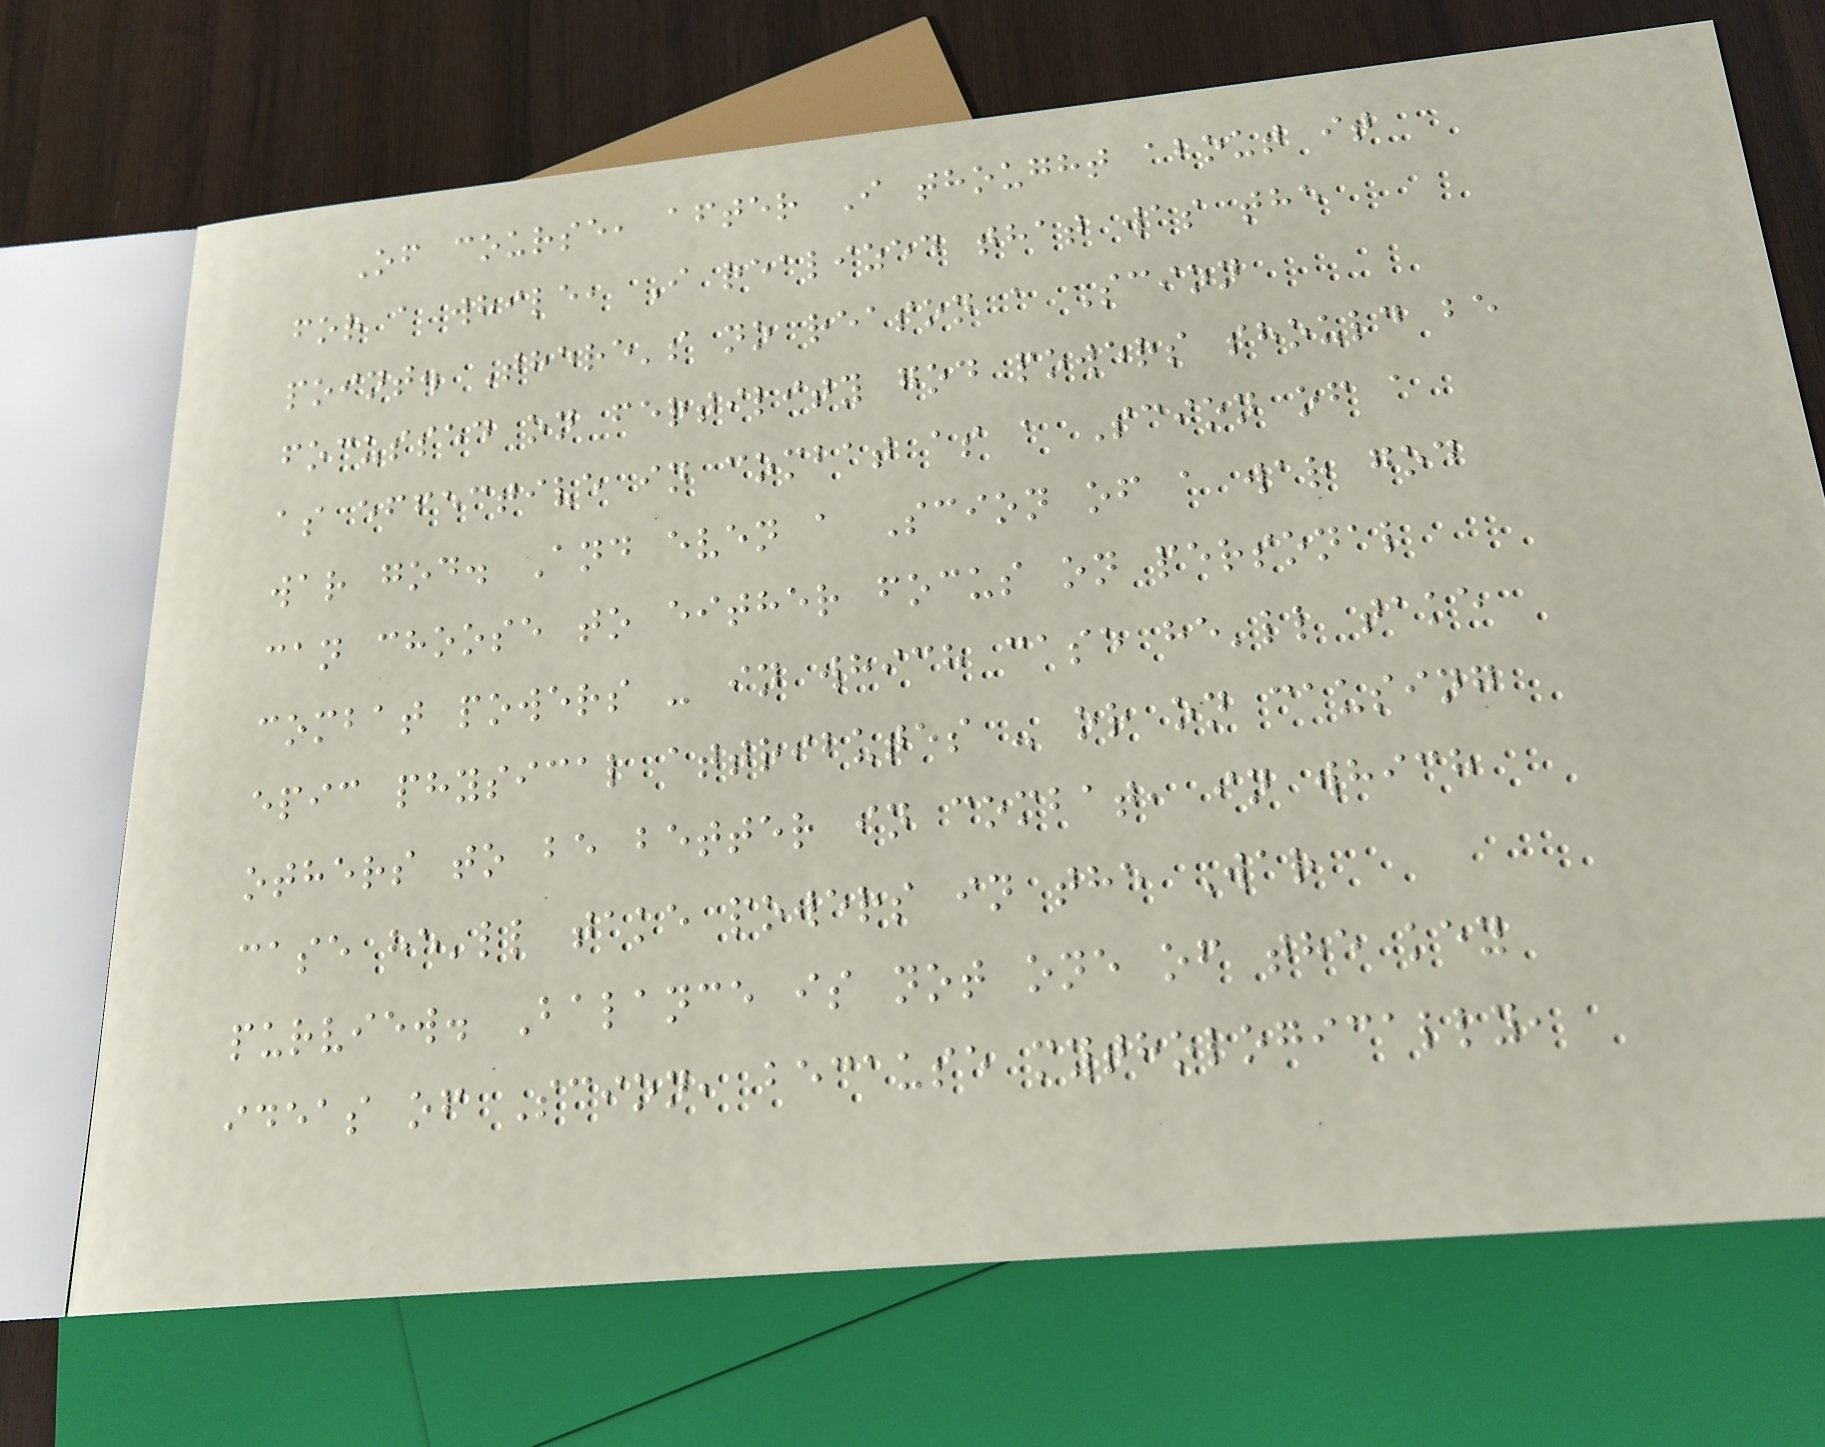Of course, after I thought about it
for a while, I realized that was the
point. There's no reason a Scion
focussed on fertility god powers should be
as effective in combat as a Scion of a
war god. And even a Scion of a war god
can choose to either focus on personal
combat powers - in which case he'll take
epic physical attributes - or on causing
others to be better in combat, in which
case he'll take powers in the War
purview. Balance is not one of the key
ideas of Scion, because mythologically,
